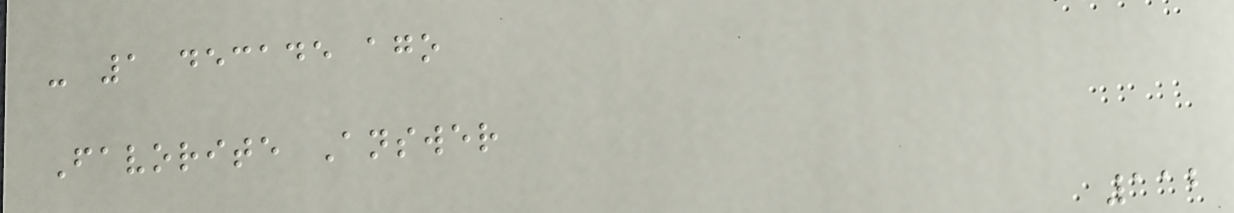- 1 decade ago
Favorite Answer
112
